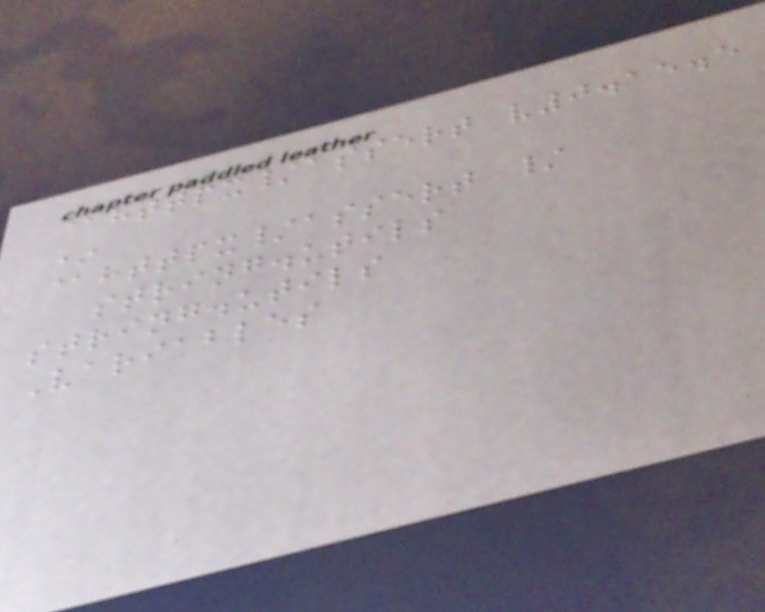@httpx/assert v0.15.5
*
@httpx/assert /
string.utils
string.utils
Variables
